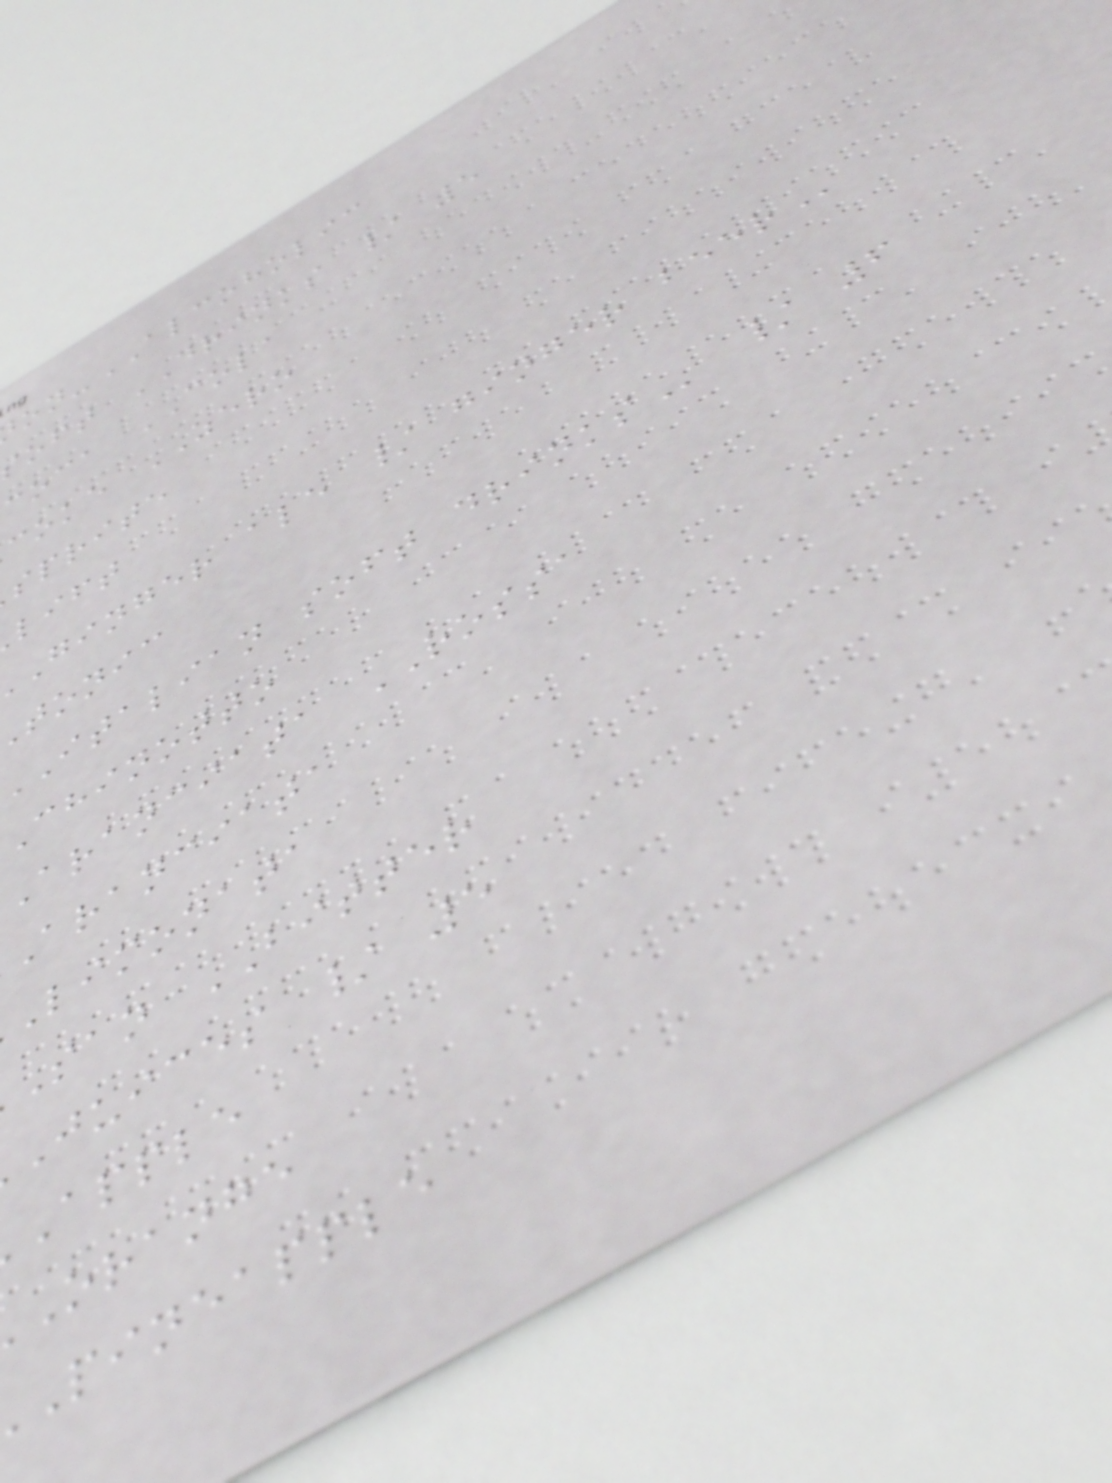-ALCOHOLIC
oft DRINKS / 5
coca COLA
coke ZERO
sprite
lift
ginger ale / ginger
tonic
italian soft
chinotto
aranciata ROSSA
aranciata
limonata
san BITTER
juices / 5
apple
orange
pineapple
